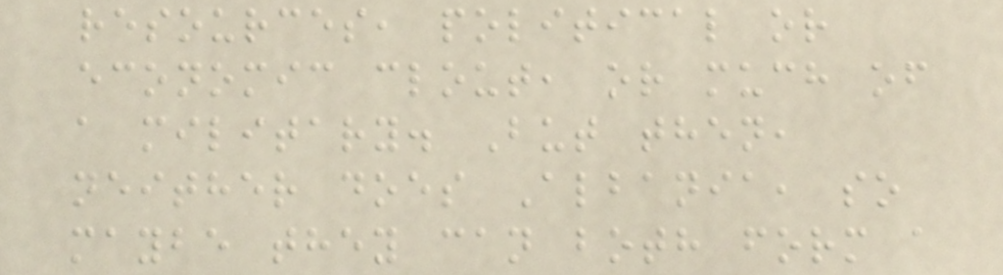resources, political or
economic clout, or much of
a military. But then,
neither does Albania, so
maybe they can both form a
